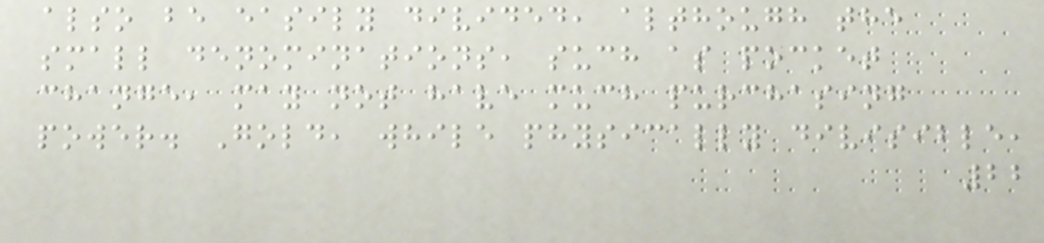also be easily divided, although the
small denominations, such as pocket
change, may not have much purchasing
power. Gold, while physically divisible,
22
